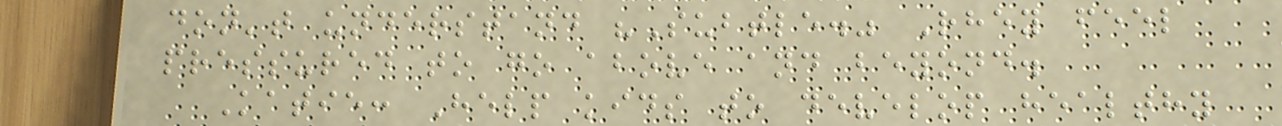don't understand "Subtle." Rhey feel
pressured to go above and beyond.
Katie: Help kids to develop healthy
